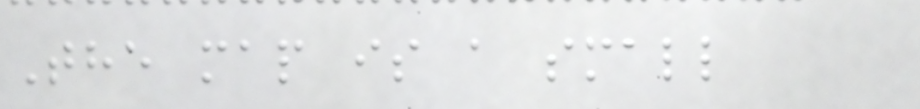The map is a small
